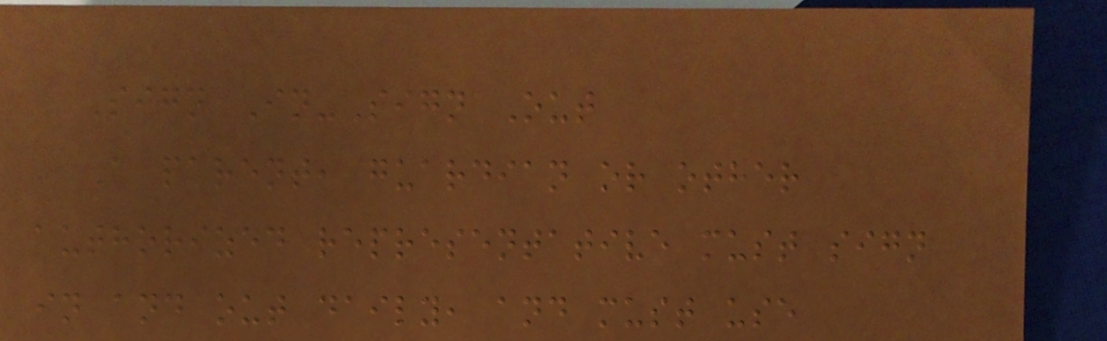Sign In-Sign Out
A parent, guardian or other
authorized representative must sign
in and out daily, and must use
